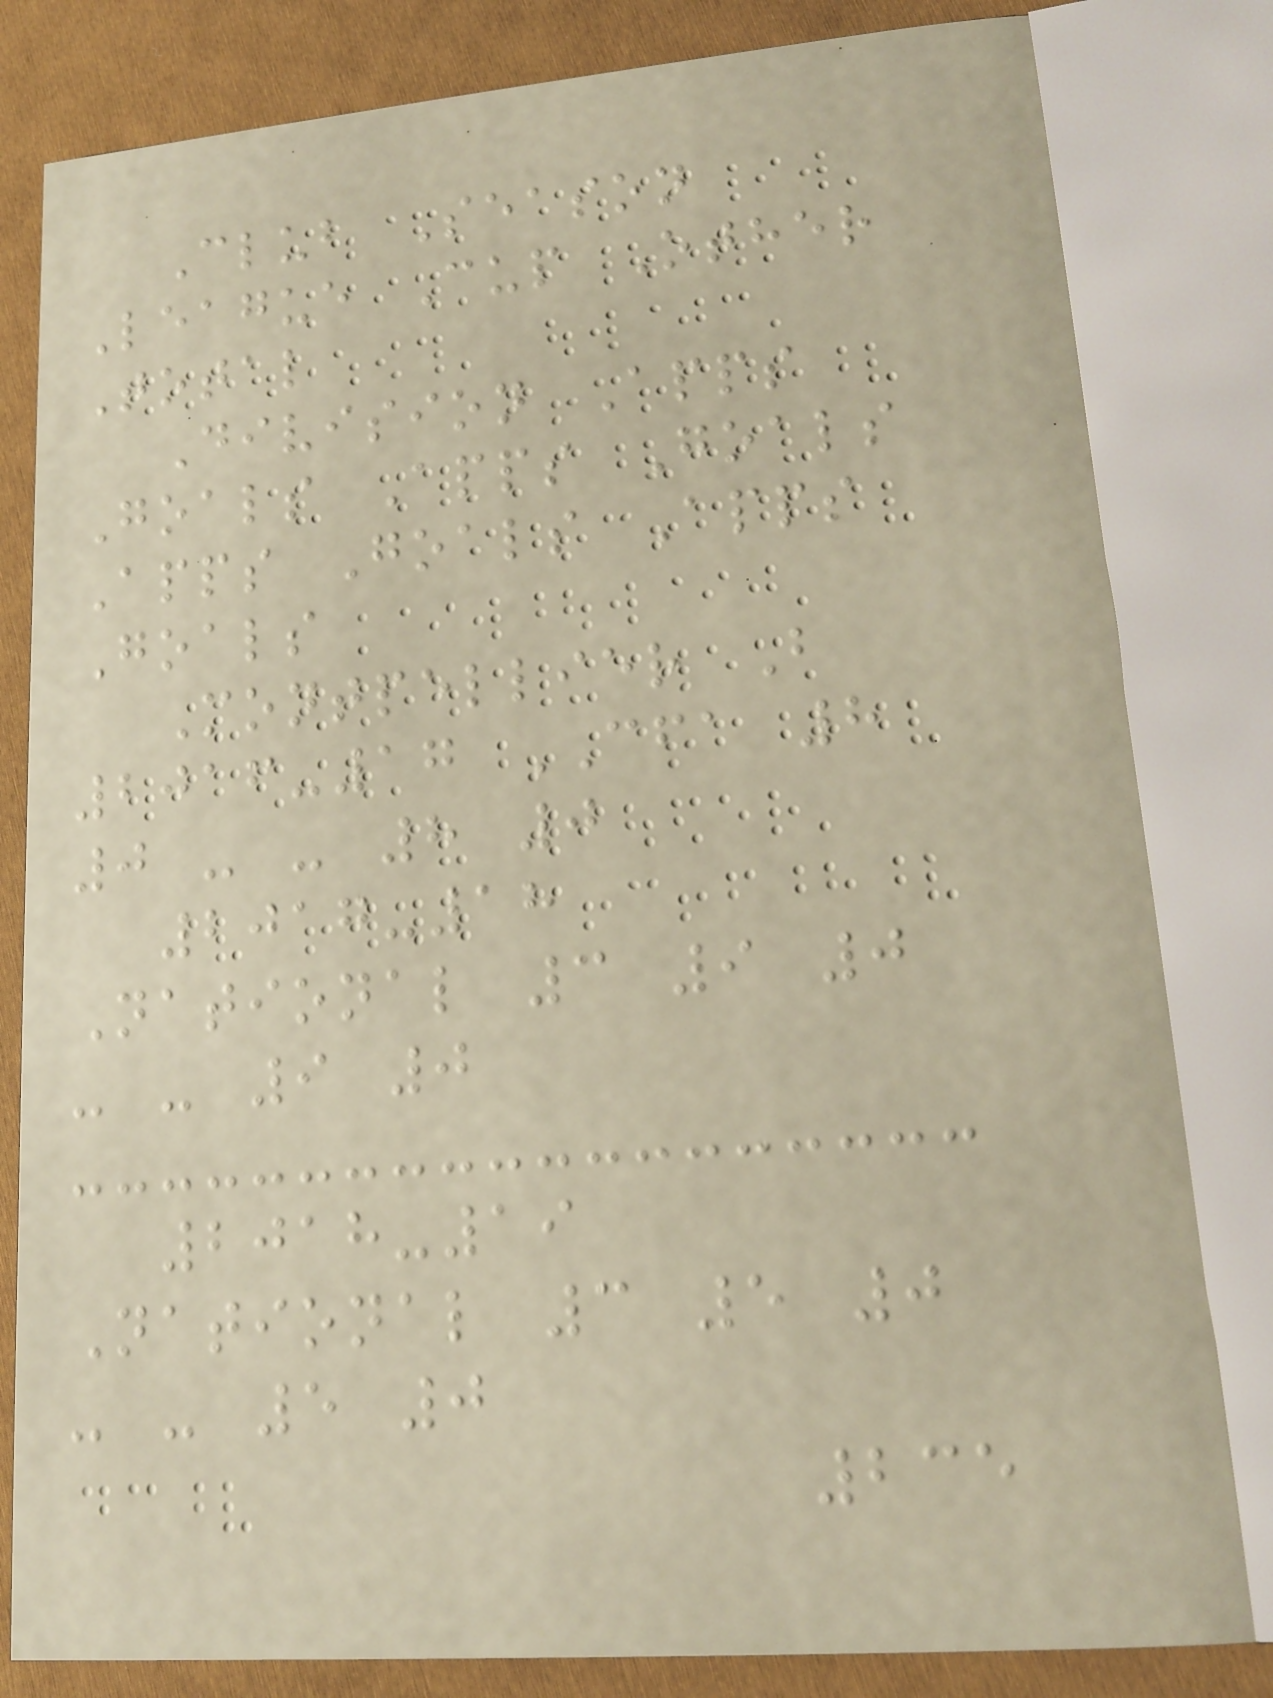Club Season
League Cup Other
Total
Division Apps
Goals Apps Goals
Apps Goals Apps
Goals
Montpellier B
2016-17 CFA 8
0 - - 8 0
2017-18
National 3 9 0
- - 9 0
2018-19
National 3 5 0
- - 5 0
235
